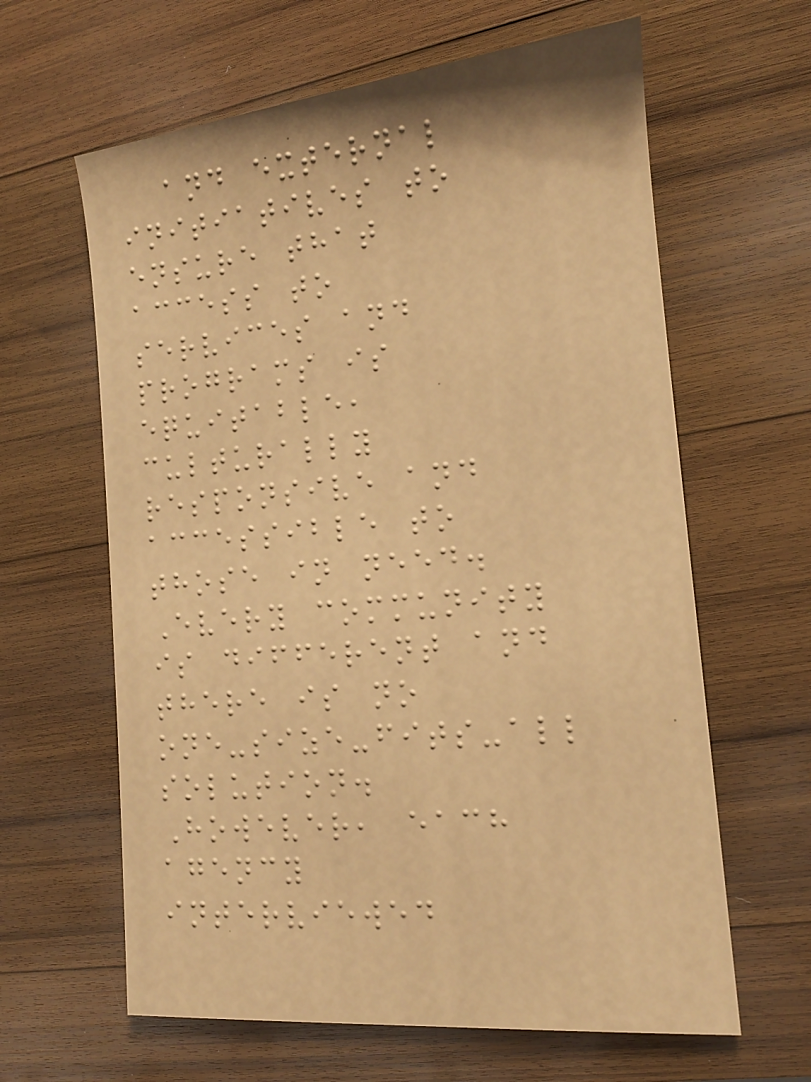and external
initiatives to
ensure that
access to
services and
programs is
equitable,
culturally
responsive and
accessible to
those in need.
Every community
is different and
there is no
one-size-fits-all
solution.
However, each
agency
interviewed
